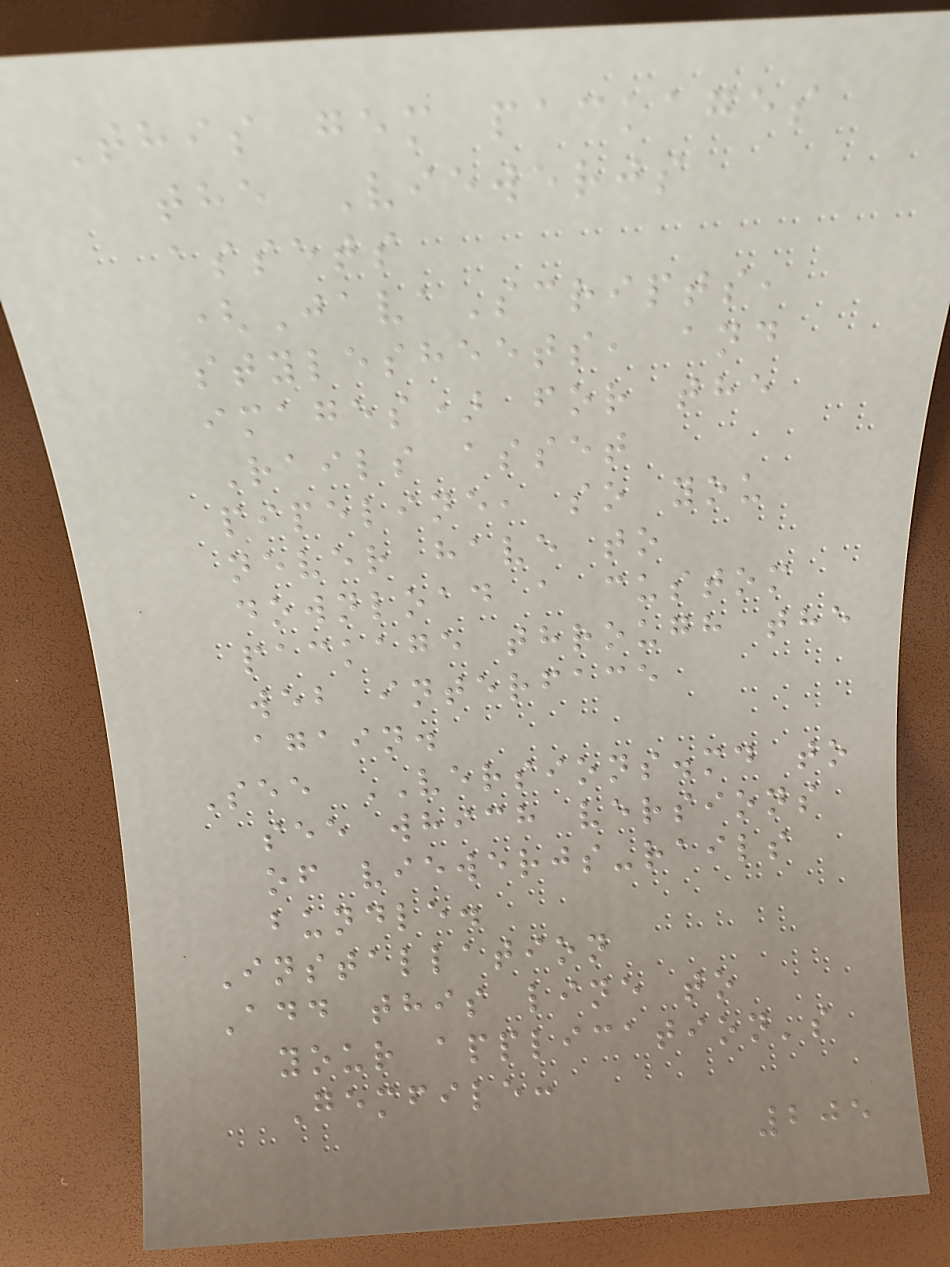This gem packages
the Viewerjs
assets
(JavaScripts,
stylesheets, and
images) for the
Rails asset
pipeline, so you
never have to
download a custom
package through the
web interface
again.
See VERSIONS.md to
see which versions
of viewerjs-rails
bundle.
Installation
Add this line to
your application's
Gemfile:
205
